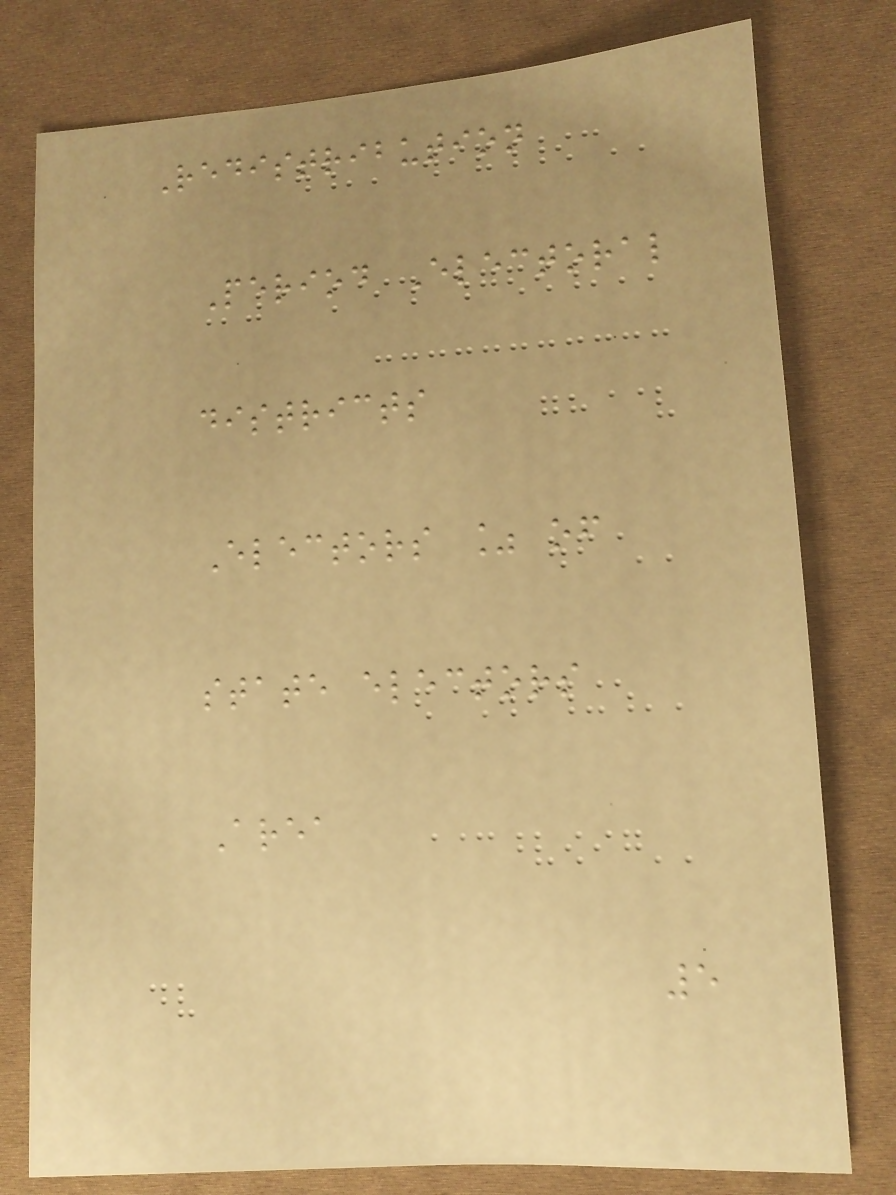Redistribution
Period Electoral
districts
Electors % of
state electors
Area
5
